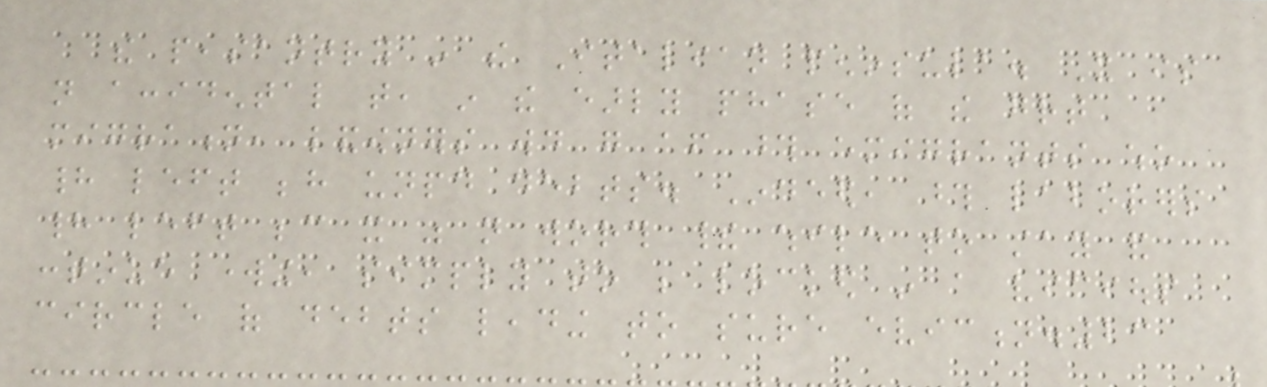the peasantry in the Italian peninsula. It is
not accidental that, in the early phase of the great
migration, landowners would go after those emigrants who
had left behind unpaid debts. Indeed, those laborers
had left because it was not worth their while to stay and
continue working, simply to be locked in a vicious
circle of debts leading to sure eviction.23
